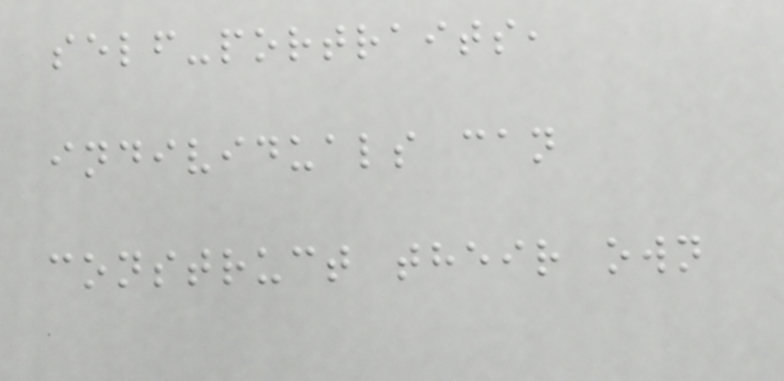self-portraits,
individuals can
construct their own
